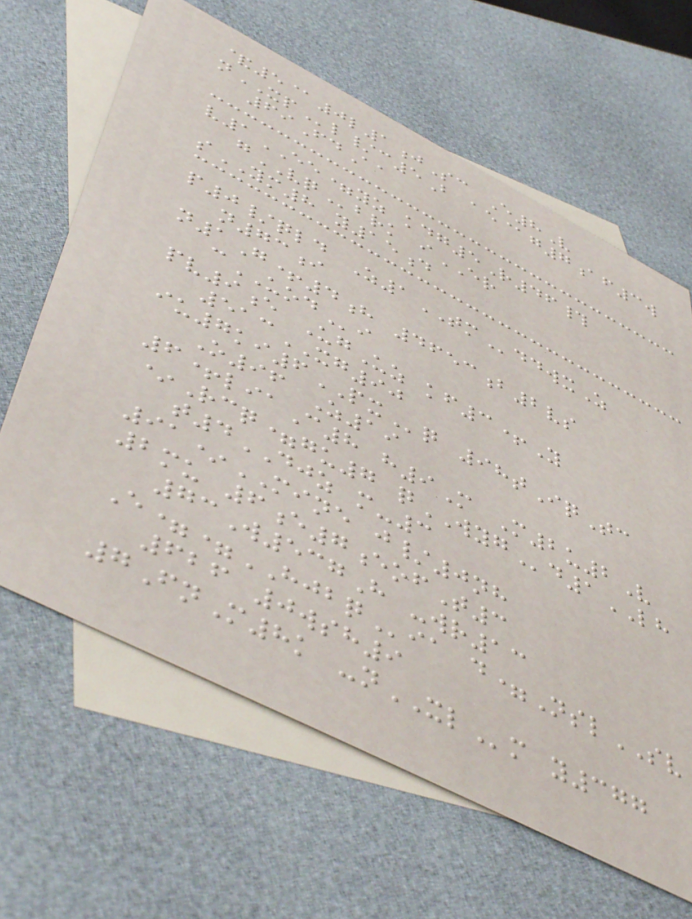&5@0l1jSc E8V
nXPl/c5B ae@g7af3w
69FdAa
v1EE=yz kdg5R46#
gVQbrk iER
sYM8 y15d
p0/qld Z1TMddwxZ
n73i
n1G+4h 4653b2vs
cUODi
pv9e UgUz kf3+Y
513XG90
iu7ki6PXq 98tIqTc
O96 Z19
6+liaC8 h9M M2u2V
*Rcq=gu7 qWYGd1LH
t4DJZ m-3
91*MINE j/0nh
2mu 6e7eofT3
73W537H -wr13
E==HJBQia d=NslSV
626 0wsh9
7FnM8k -nXLm y377
